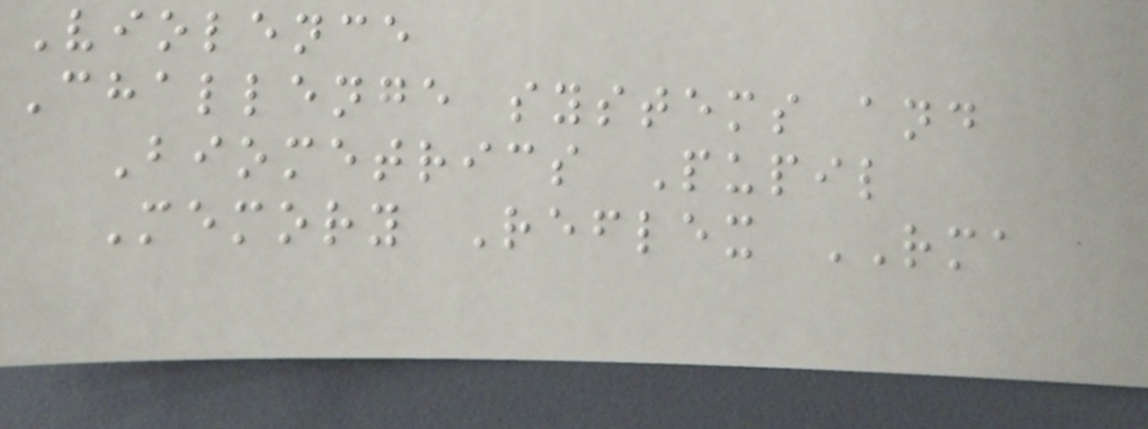Violence
Challenge systems and
Biometrics Pupil
Memory Reflex RMA
